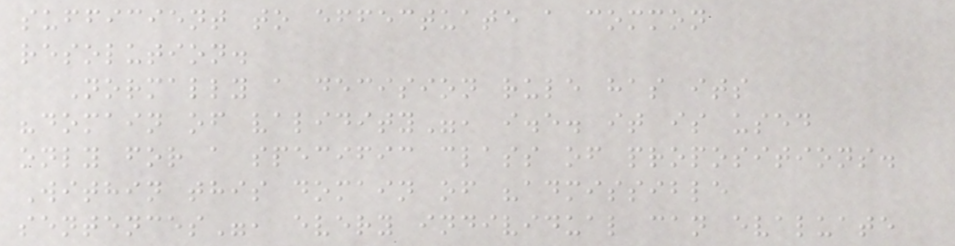sufficient to effectuate a common
resolution.
Normally a decision rule has its
"domain of validity", i.e. it is used
only for a specific class of propositions.
Within this domain of "admissible
sentences", every individual can evaluate
